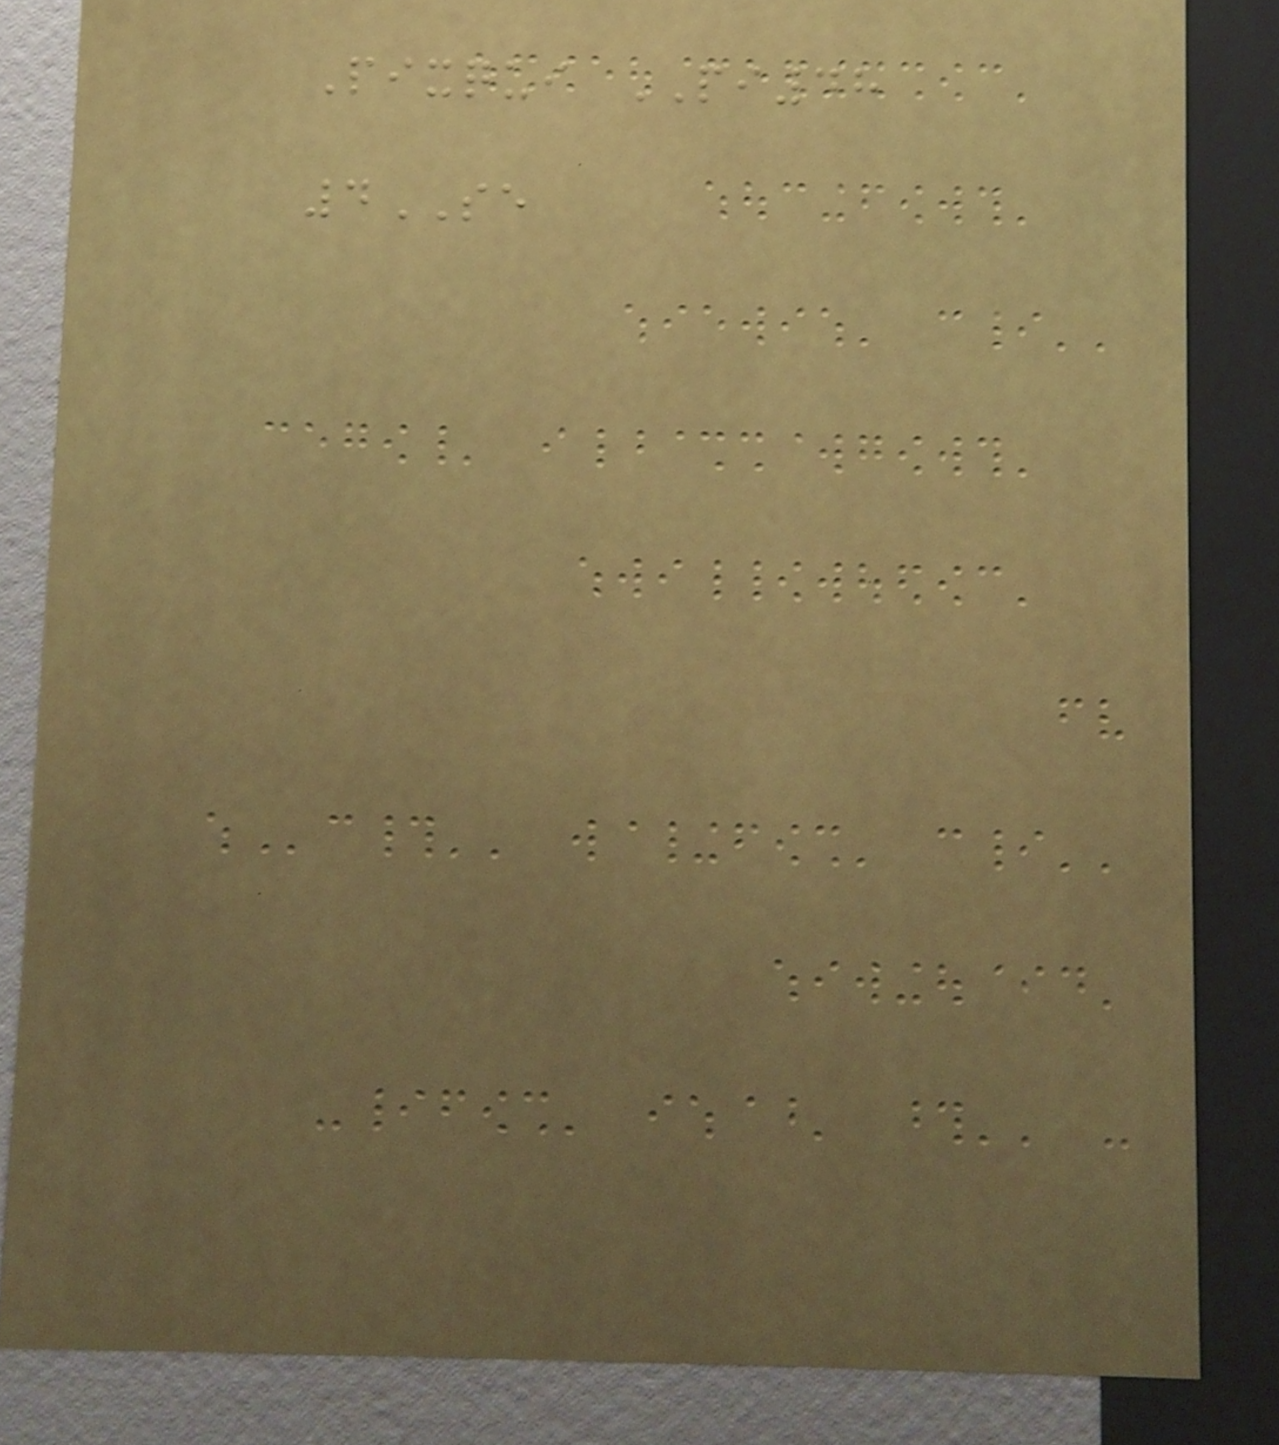Pixqui PI48
4SE
